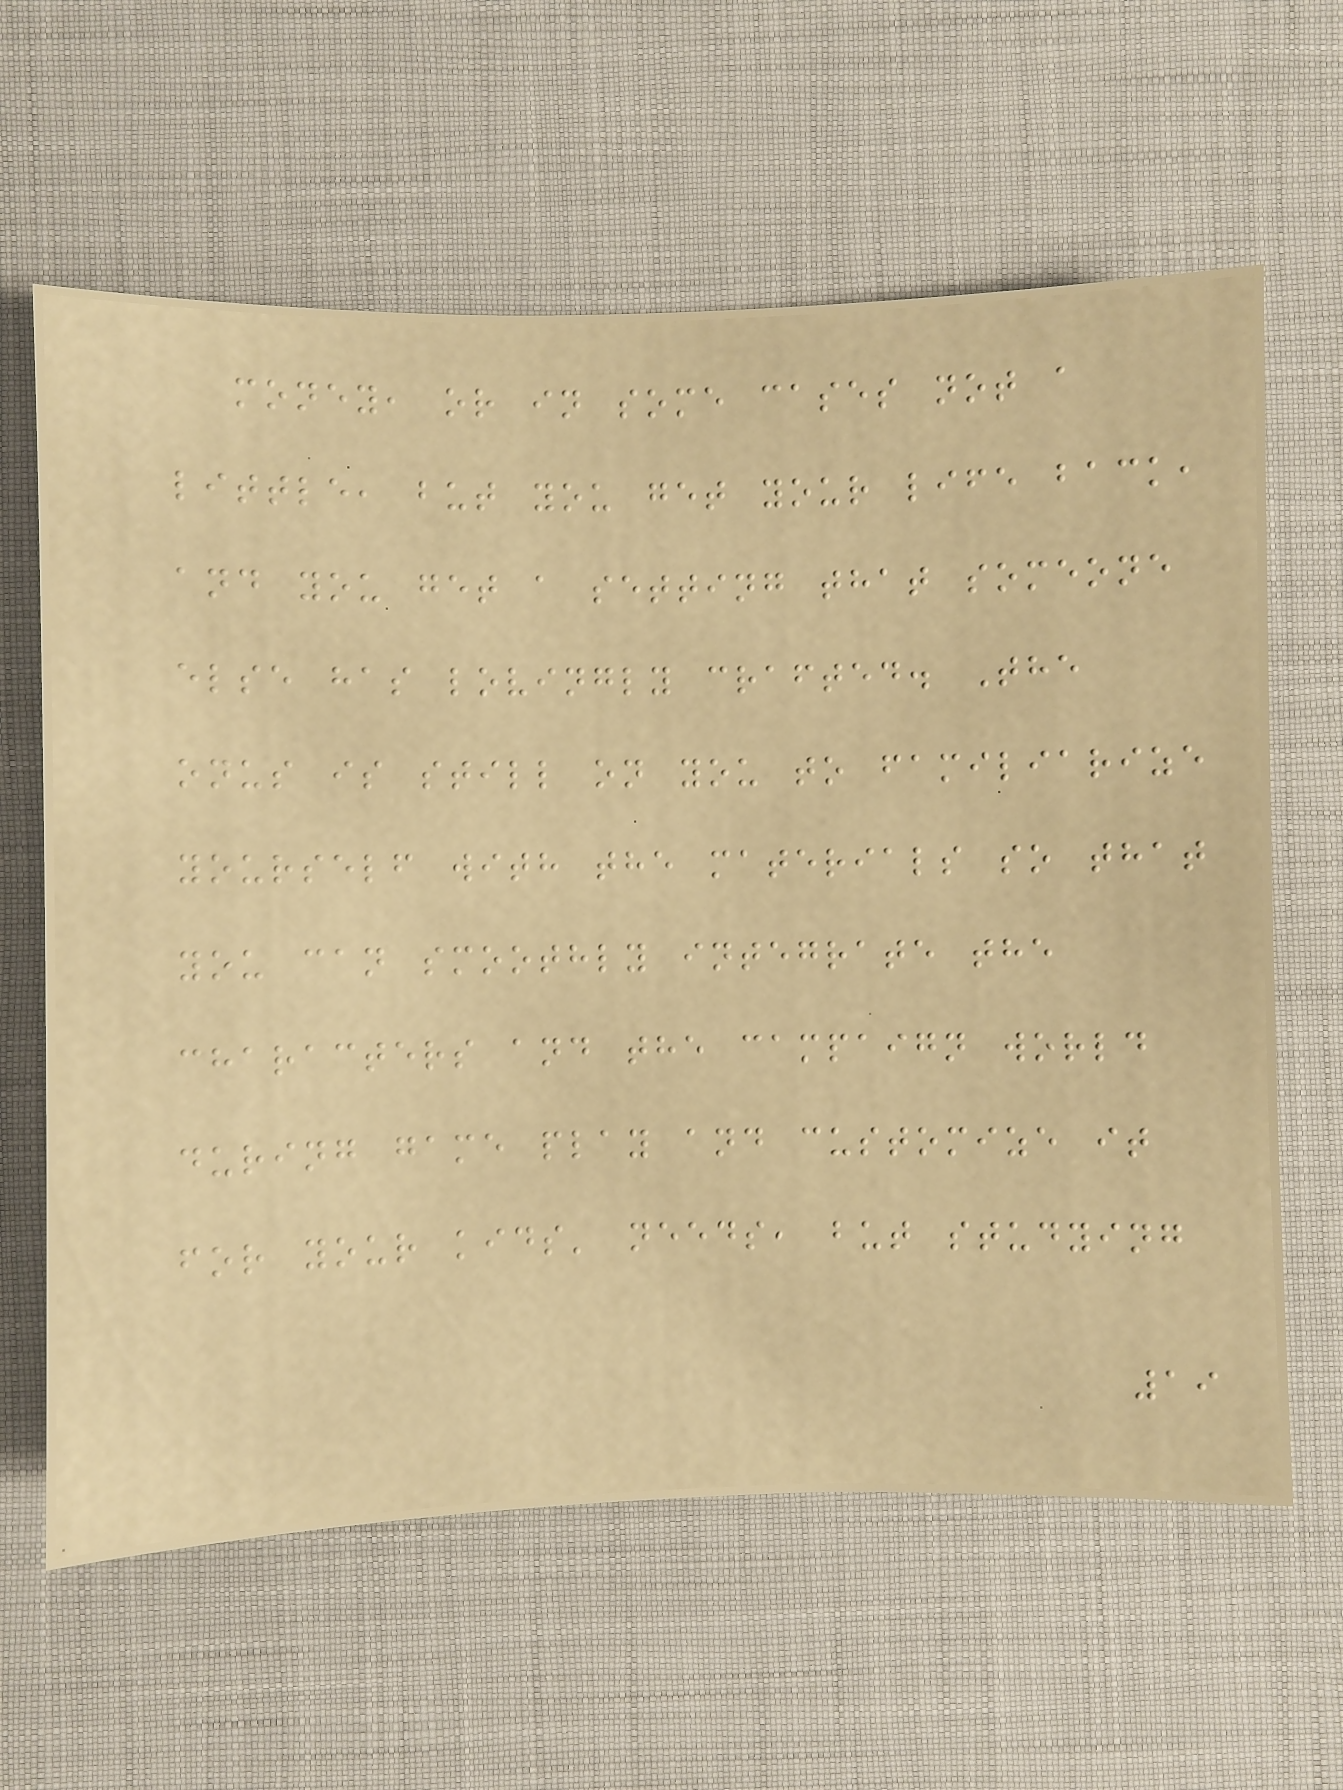money, or in some cases not a
little, but you get your life back,
and you get a setting that someone
else has lovingly crafted. The
onus is still on you to familiarize
yourself with the materials so that
you can smoothly integrate the
characters and the campaign world
during game play and customize it
for your kids' needs, but studying
19
